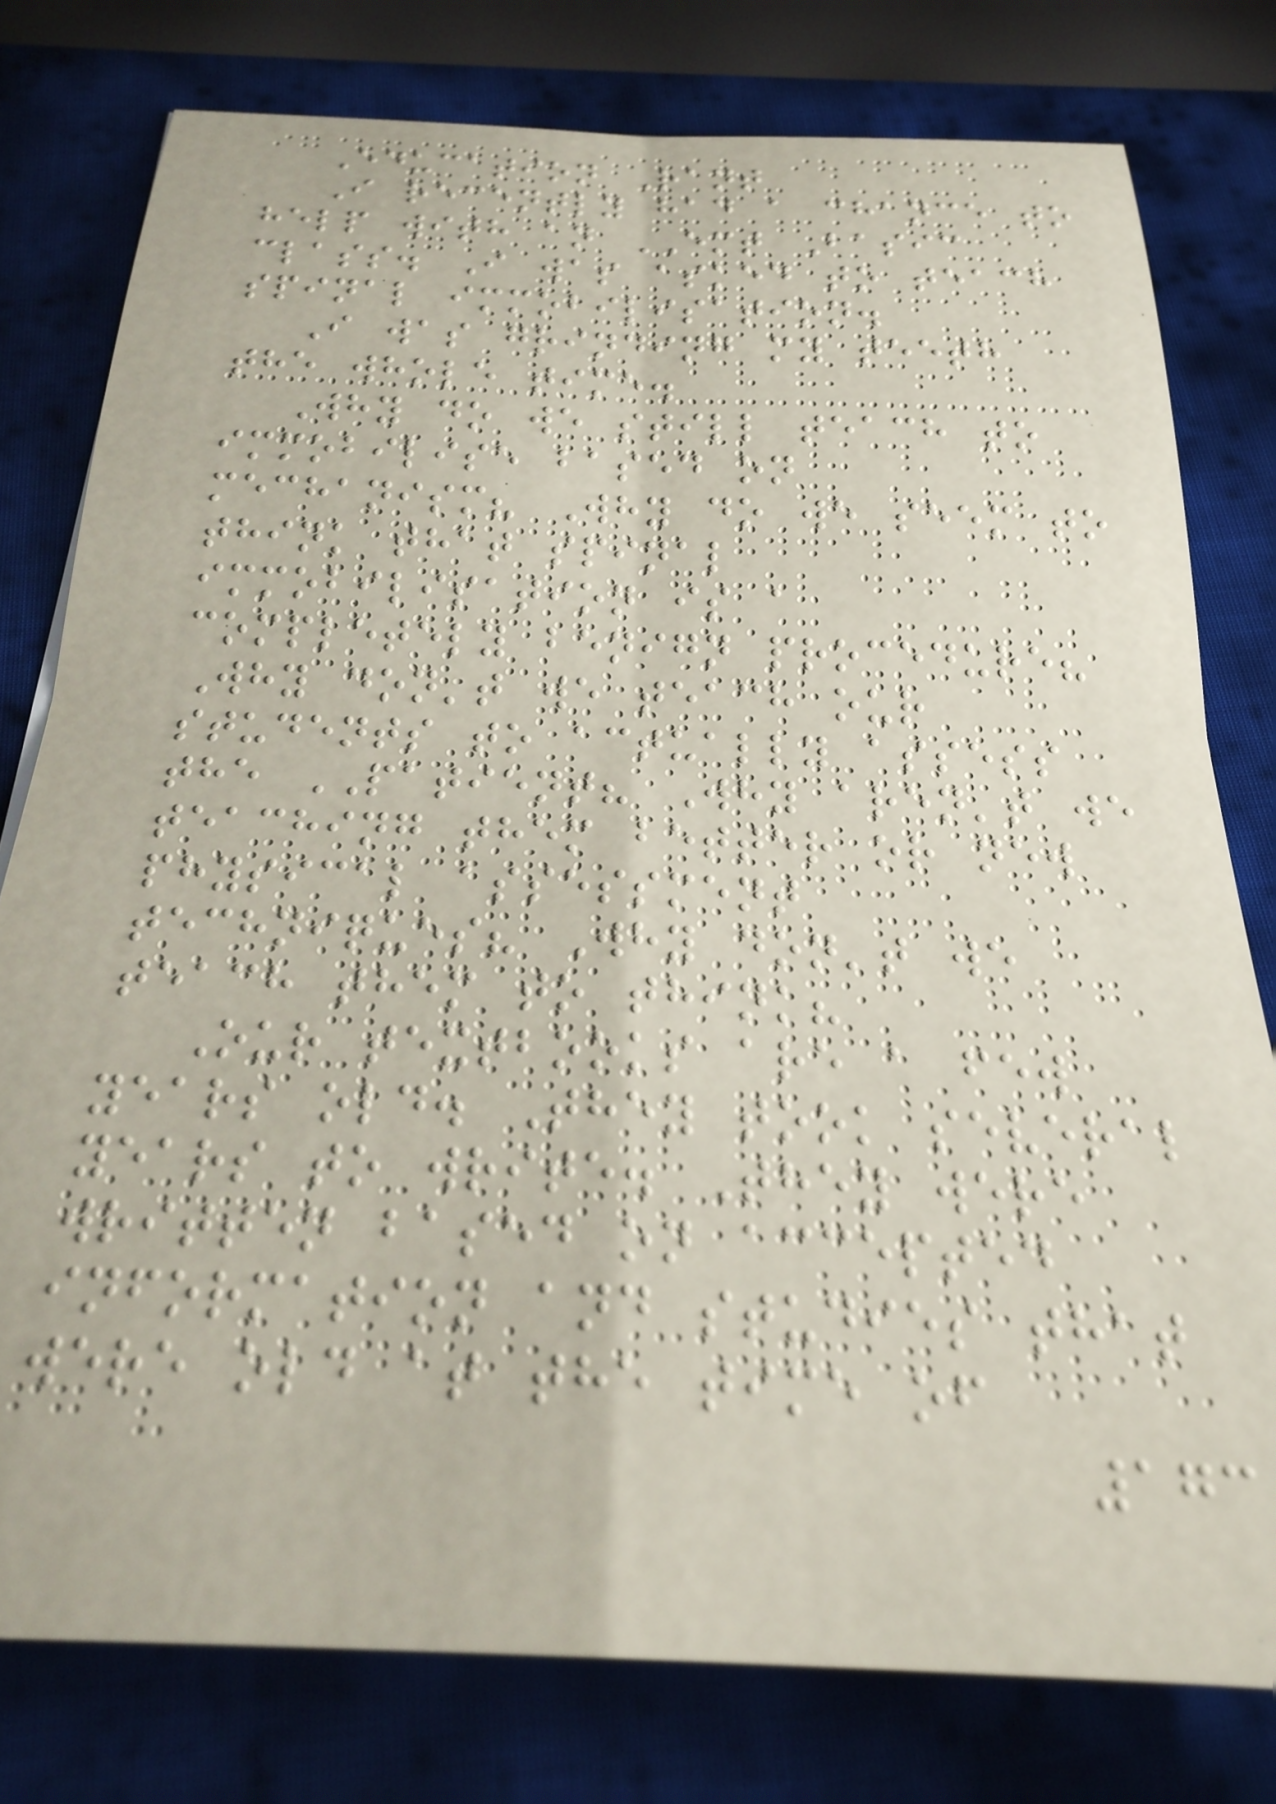Education Rant
I recently had a chance to
help with an EMT Basic
class. I was asked to teach
spinal immobilisation.
I was grinding my teeth
the whole time.
Why do we still teach to
immobilise based on
mechanism? Why do we seem to
think that spinal
immobilisation is a
completely benign procedure?
Why don't we teach our
students to actually assess
the PATIENT? Why aren't we
teaching them better or new
physical assessment
techniques? Why don't we
teach them to think?
Our textbooks are a few
years old. They took several
years to write. They were
written based on accepted
information and studies that
were old at the time of
173
